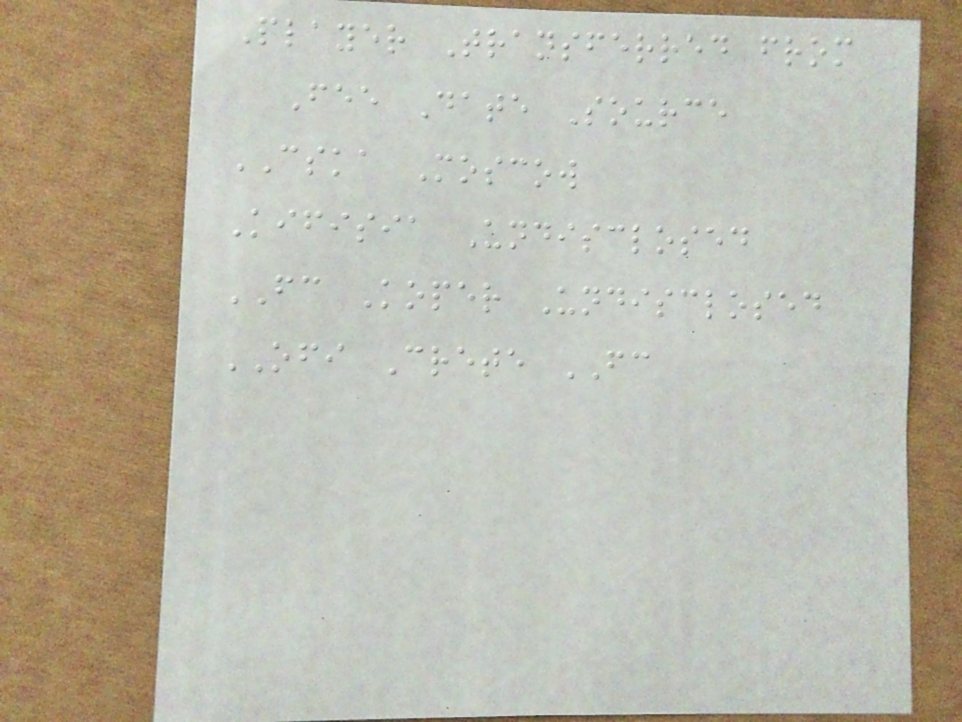Player Transferred from
Fee Date Source
CSKA Moscow
Kifisia Undisclosed
FC Koper Undisclosed
OFI Crete FC
